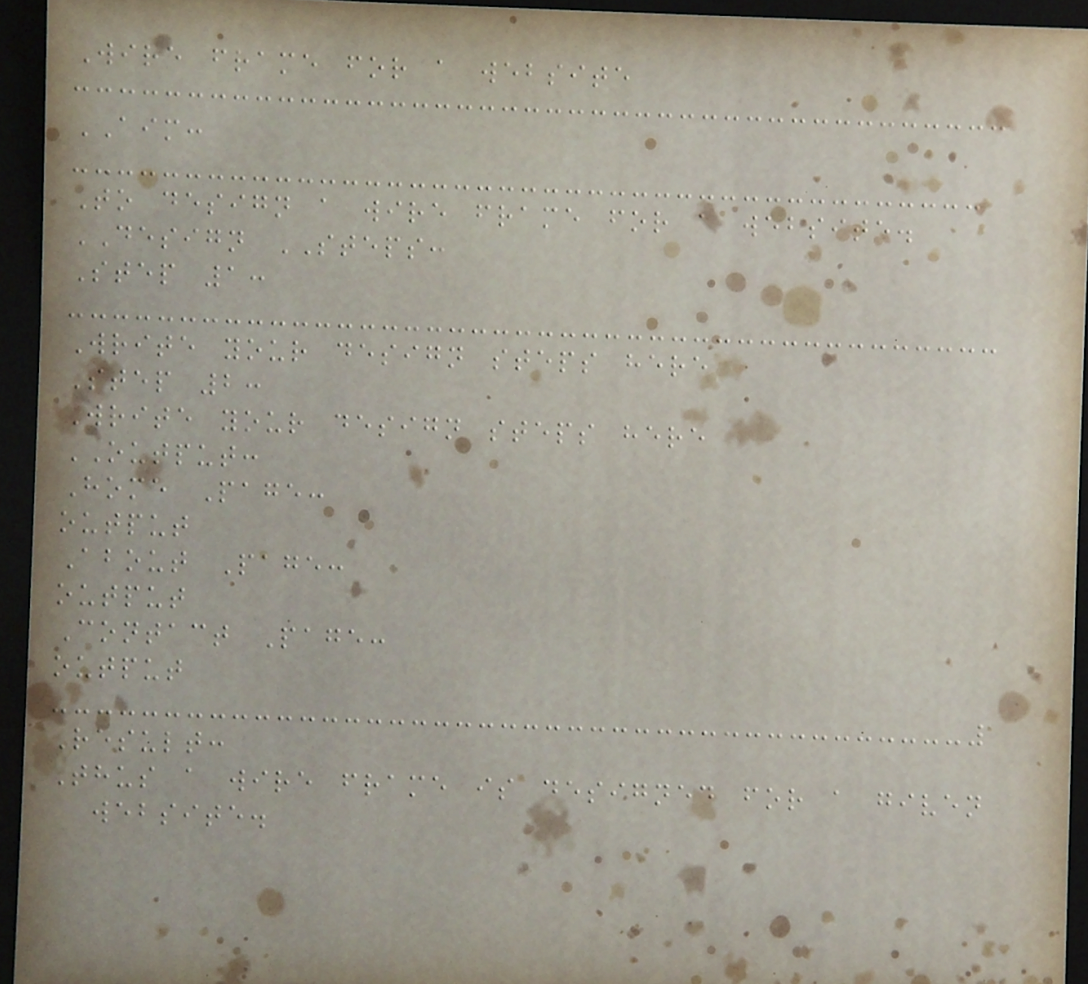Wire frame for a website
AIM:
To design a wire frame for a website.
DESIGN STEPS:
Step 1:
Write your design steps here
Step 2:
Write your design steps here
OUTPUT:
Home Page:
output
About Page:
output
Contact Page:
output
Result:
Thus a wire frame is designed for a given
website.
